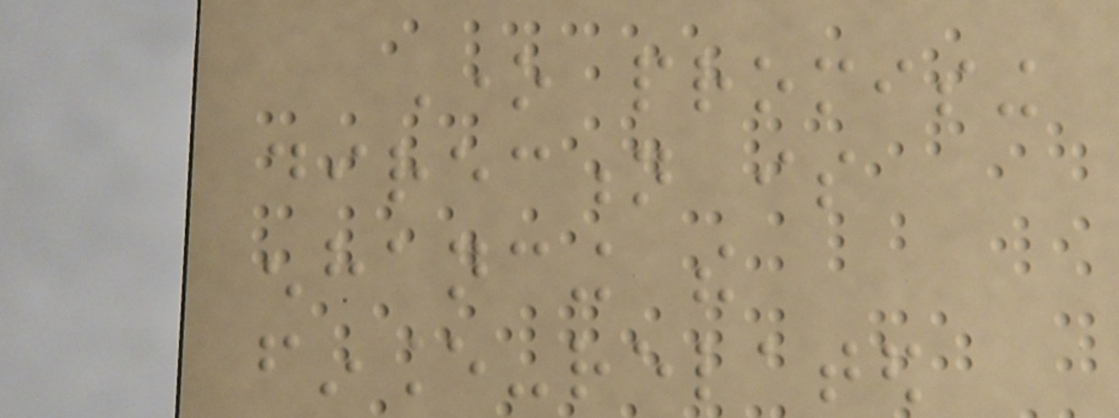One promising
direction is
enhancing the
finance-related
